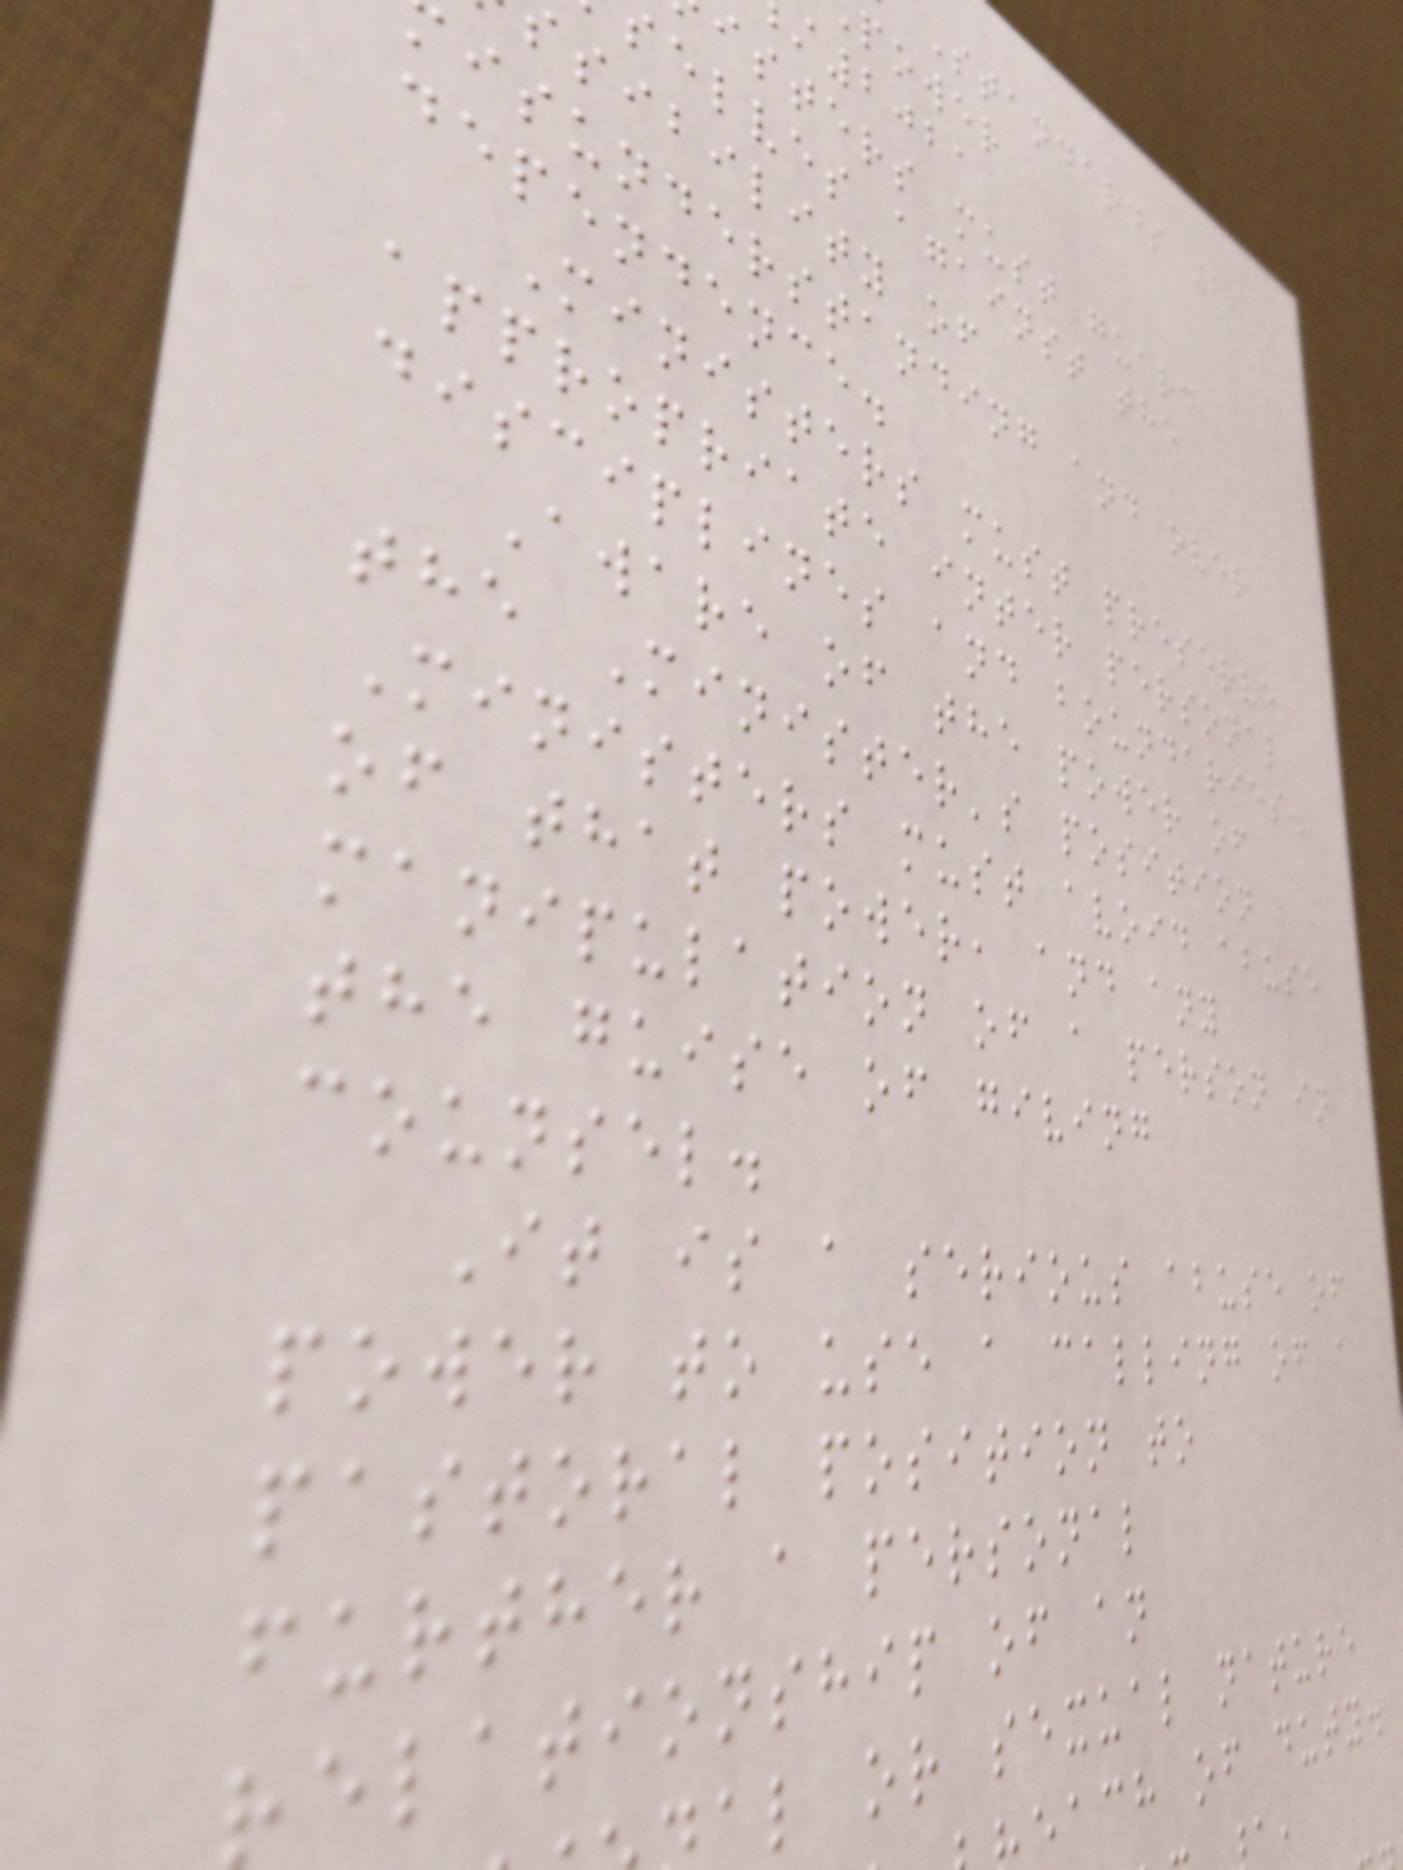Standards 2:
power
2021
isters must guard
selves against the
sibility of
isunderstanding and over
dependence.
Ministers must preserve
appropriate inter personal
disciplines and boundaries.
Aware of the power of
the Minister's position
Ministers must avoid abuse
of that power, and any
manipulation of a person in
the guise of giving
counsel.
It is a serious abuse of
power to use a calling of a
pastoral position to
further a personal
relationship of an
al or sexual nature
each of duty.
